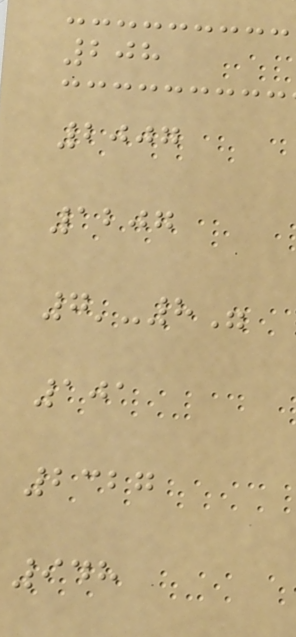208
2007
1207
7'-8"
101
2327
948
